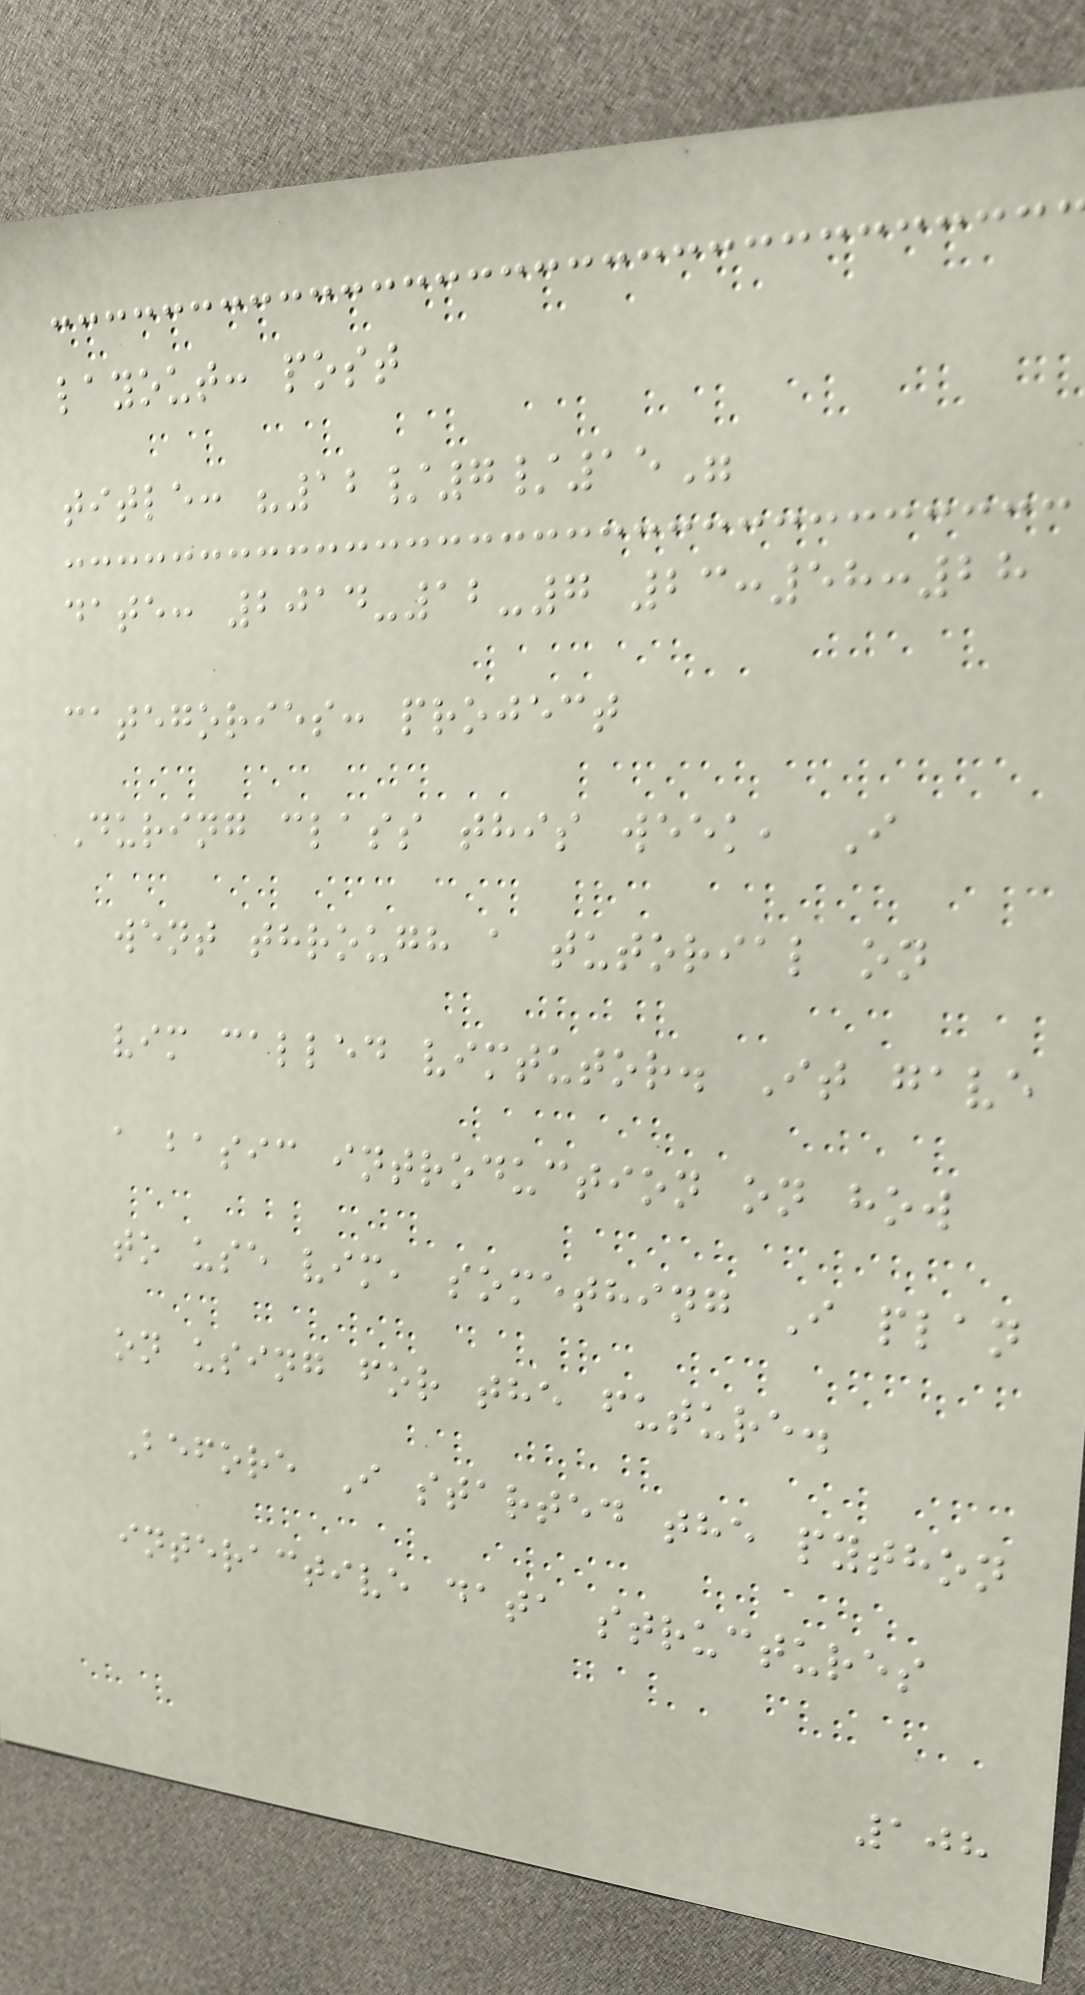layout: post
title: "12/7/15"
date: 2014-12-7 23:58:28
categories: project
During class this week, I
went through a tutorial on
vim called vimtutor. It gave
a basic introduction on how
to use vim, something I plan
on using for the future.
Before I started the python
interactive data structures
108
